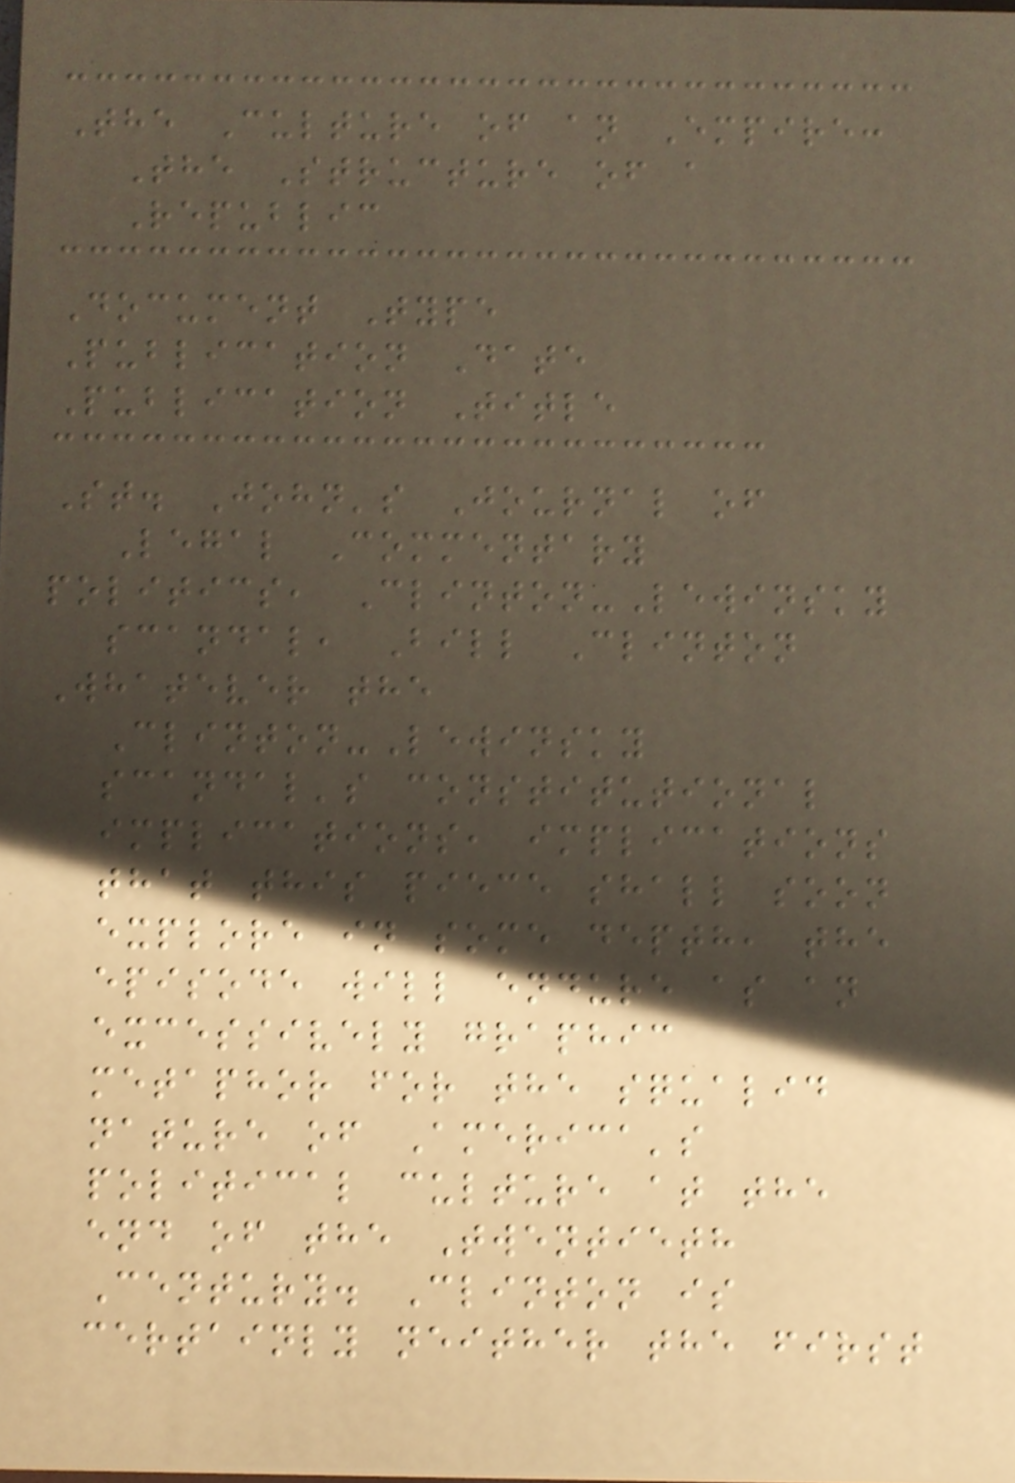The Culture of an Empire:
The Structure of a
Republic
Document Type
Publication Date
Publication Title
St. John's Journal of
Legal Commentary
politics, Clinton-Lewinsky
scandal, Bill Clinton
Whatever the
Clinton-Lewinsky
scandal's constitutional
implications, implications
that this piece shall soon
explore in some depth, the
episode will endure as an
excessively graphic
metaphor for the squalid
nature of America's
political culture at the
end of the Twentieth
Century. Clinton is
certainly neither the first
